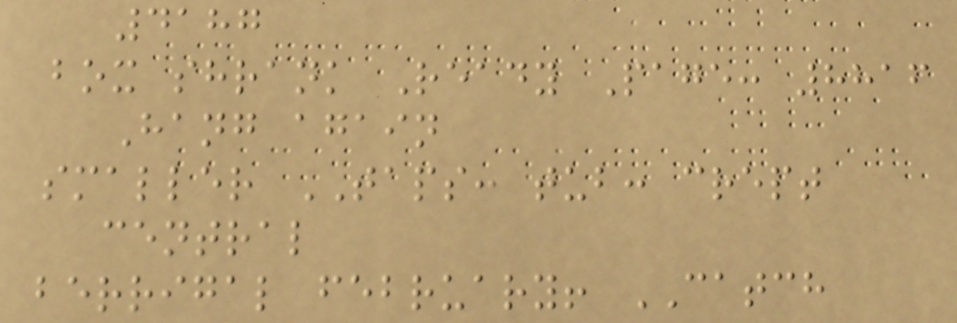4187
box shrank Ready Page: 8816
Hang again
smaller TAPS: tub: crept
central
berrigal february! CATCH
